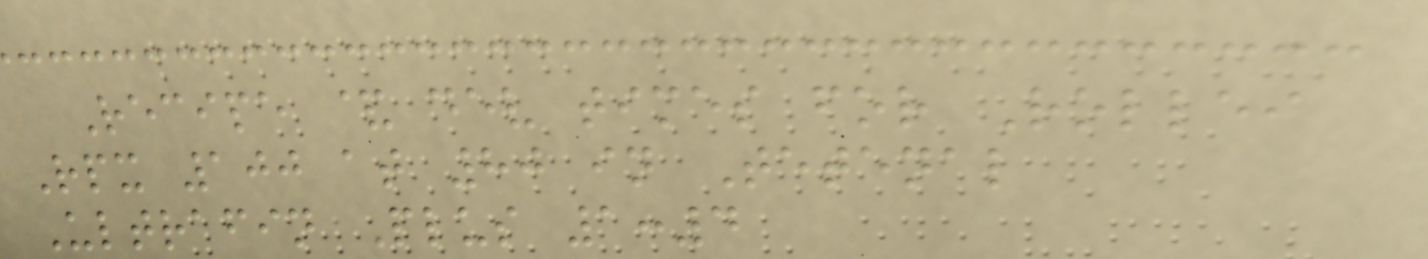Recipe & dev times for Rollei
Rpx 100 at 80 in Tetenal
Ultrafin Plus 1:4
